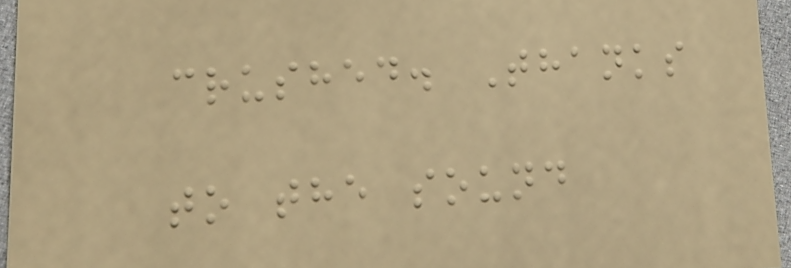crushed. Thanks
to the sound
